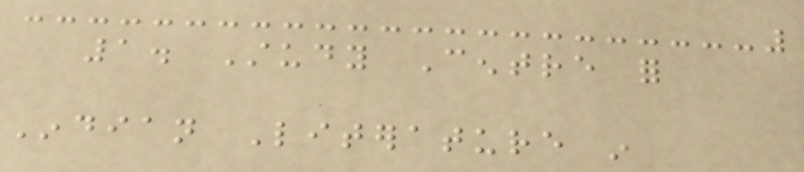1. Study Centre for
Indian Literature in
